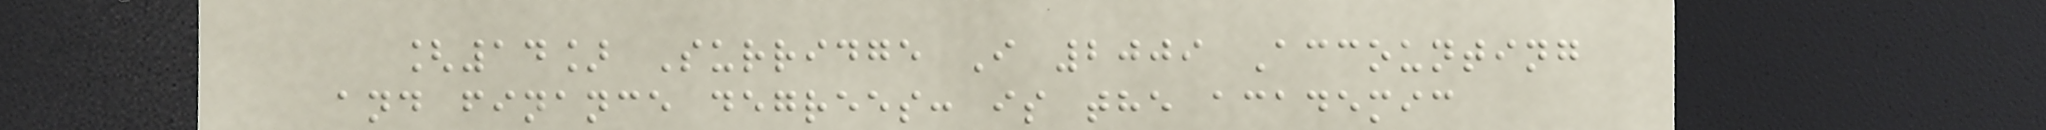[14] Surridge I 2009 Accounting
and finance degrees: is the academic
